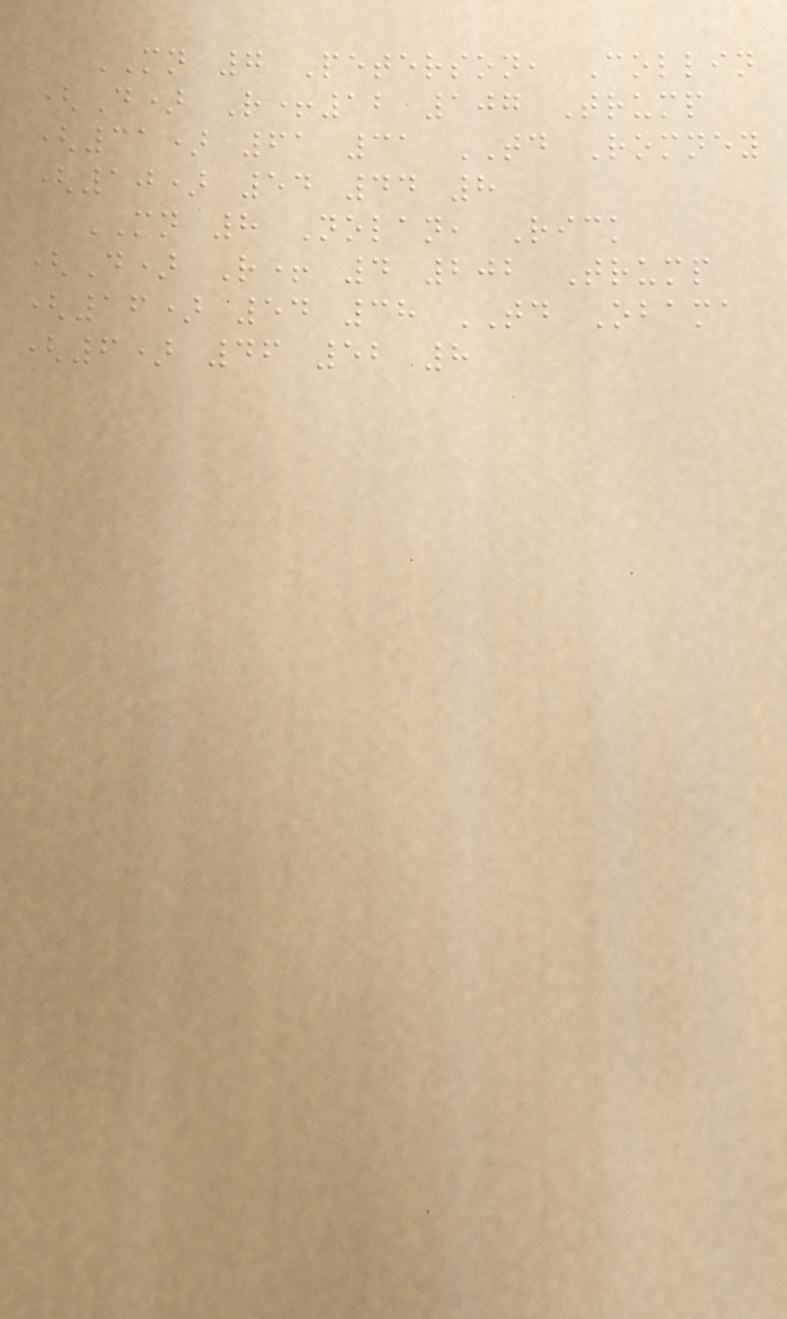MN 7 Peterson, Collin
(D) R+12 107 Trump
(31) 61 31 TD Romney
(10) 54 44 8
MN 8 Nolan, Rick
(D) R+ 4 202 Trump
(16) 54 38 TD Obama
(6) 46 52 8
